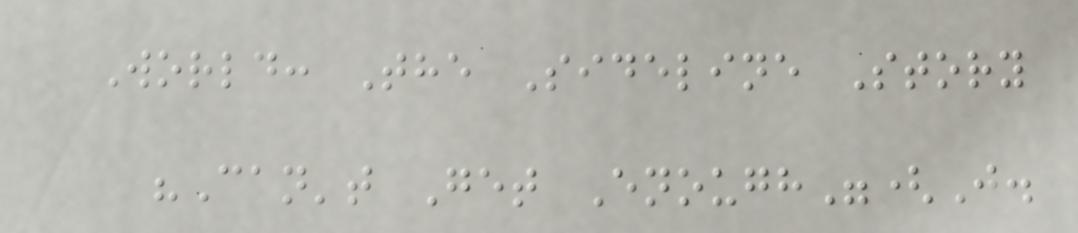World: The Sideline Story
"Can't Get Enough"(J.
